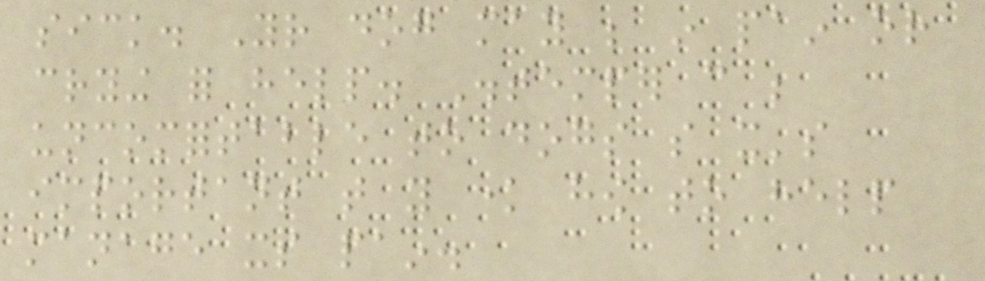sick. Your dog may be in pain or
crying for help. Distemper can be
uncomfortable to dogs so it's
important that you know how to help
manage its pain.
